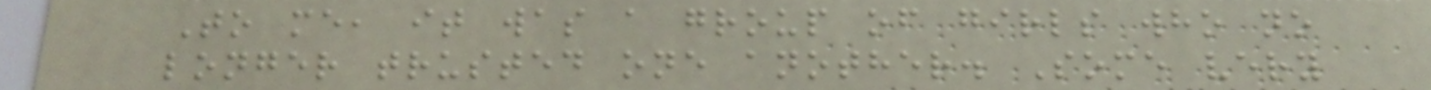To me, it was a group of girls who no
longer trusted one another. Some very
